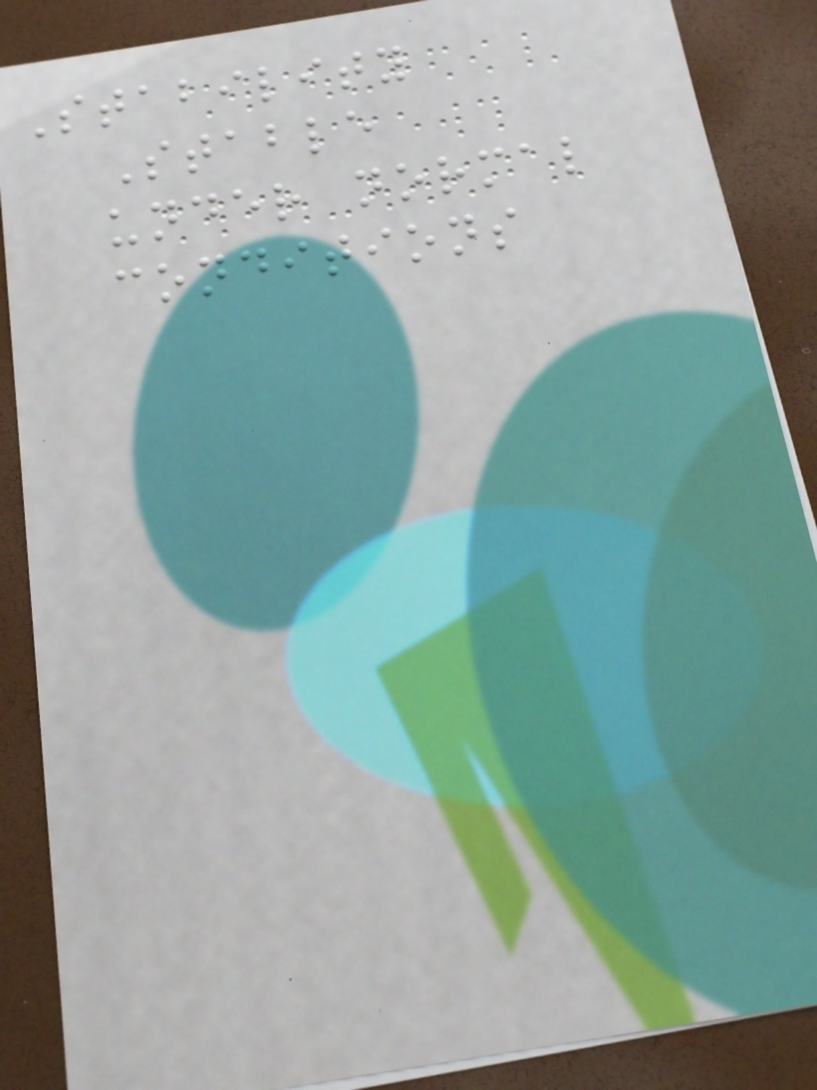Stability
Stable
under normal
conditions
